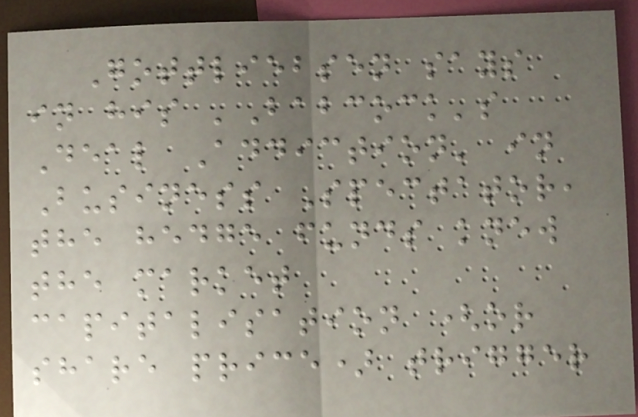Gottliebsen says
in his 'Babcock's
Deal Addiction' in
Business Spectator,
the hedge funds knew
the market
capitalisation (or
share price) trigger
